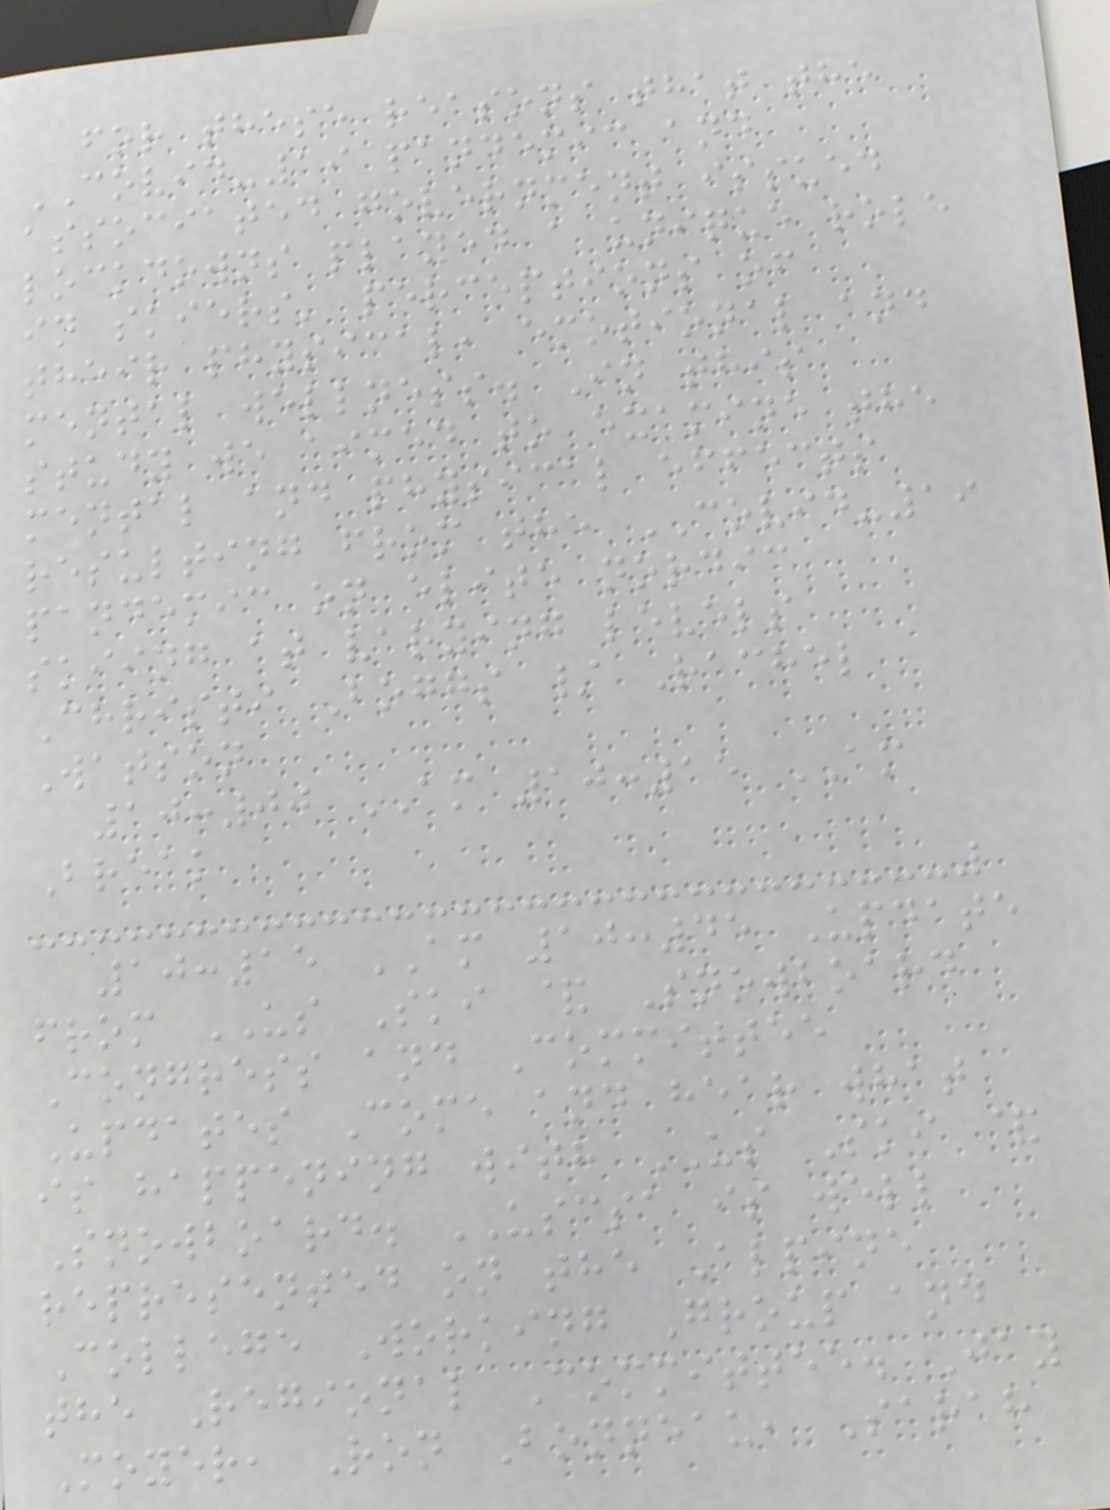for these reasons that the
COVID-19 pandemic and
associated government issued
lockdowns played a unique role
in skiers' perceptions of
their physical, emotional and
mental wellness. In this
study we aimed to examine the
mental and physical effects
resulting from the COVID-19
pandemic on elite nordic
skiing at varying levels
Christi Boggs / Rachel
Watson
10:00 AM 10:15 AM
Break
10:15 AM 10:45 Update
from US Ski & Snowboard
Congress and Committee
Updates Come and hear what
is happening with US Ski &
Snowboard. USCSA is well
represented on the Alpine
College Working Group and
the Regional Committee. Jay
Moyer, Ron Bonneau, Sarah
